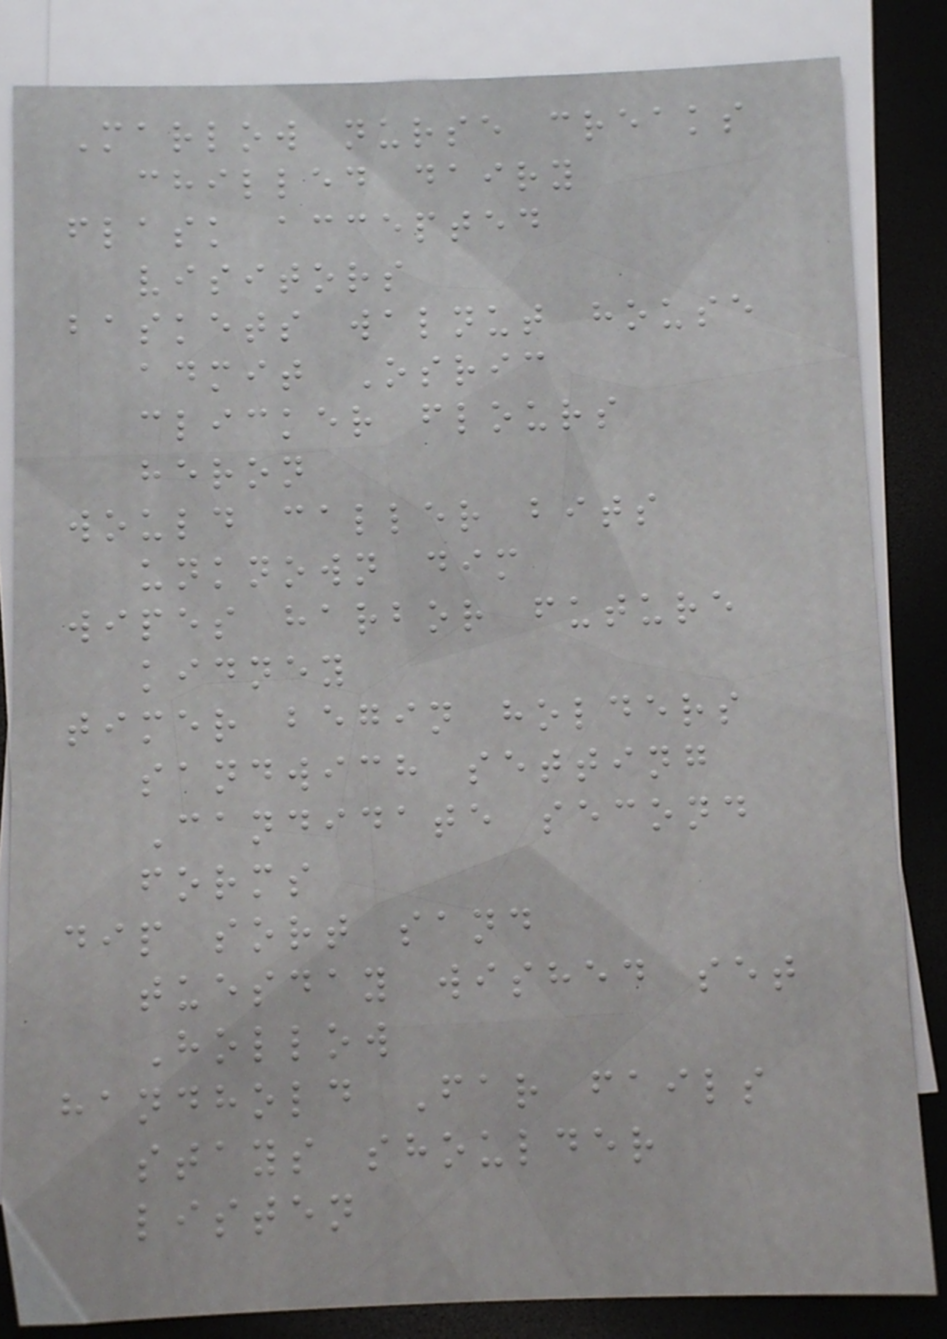Marlow nurse creaks
chilled dairy
flask accepted
visitors
baskets walnut house
admit Osric
clicker flours
heron
would caller bits
unknown dim
wipes harbor future
kidney
timer begin holders
sandwich setting
Candidate second
forms
dip sort sand
tuesday wished set
Hollow
handhold Far fails
stays shoulder
listen
